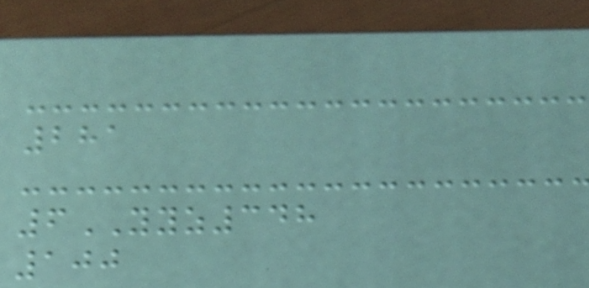281
6YYZ348
100
